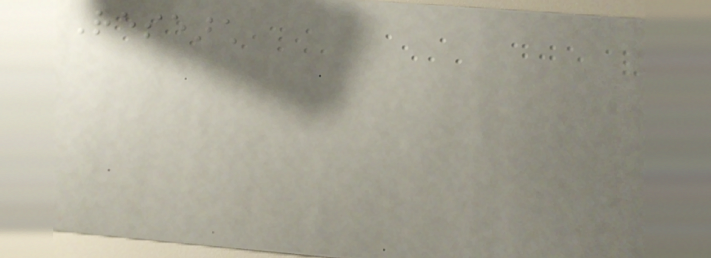Research
